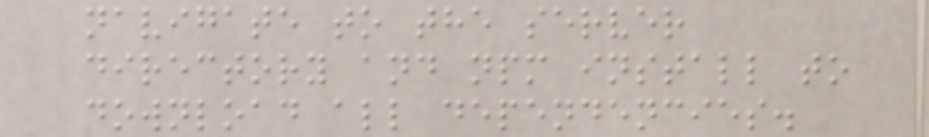navigate to the server
directory and npm install to
download all dependencies.
